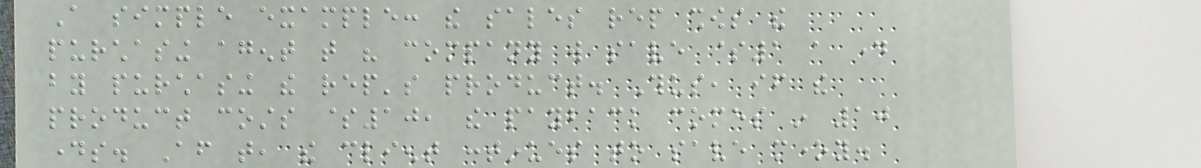A simple example: the sales rep shows the
purchasing agent that his company will save $1 a day
by purchasing the rep's product. Thus, if the
product costs $10, the payback comes in 10
days. After that, the client continues to save money.
